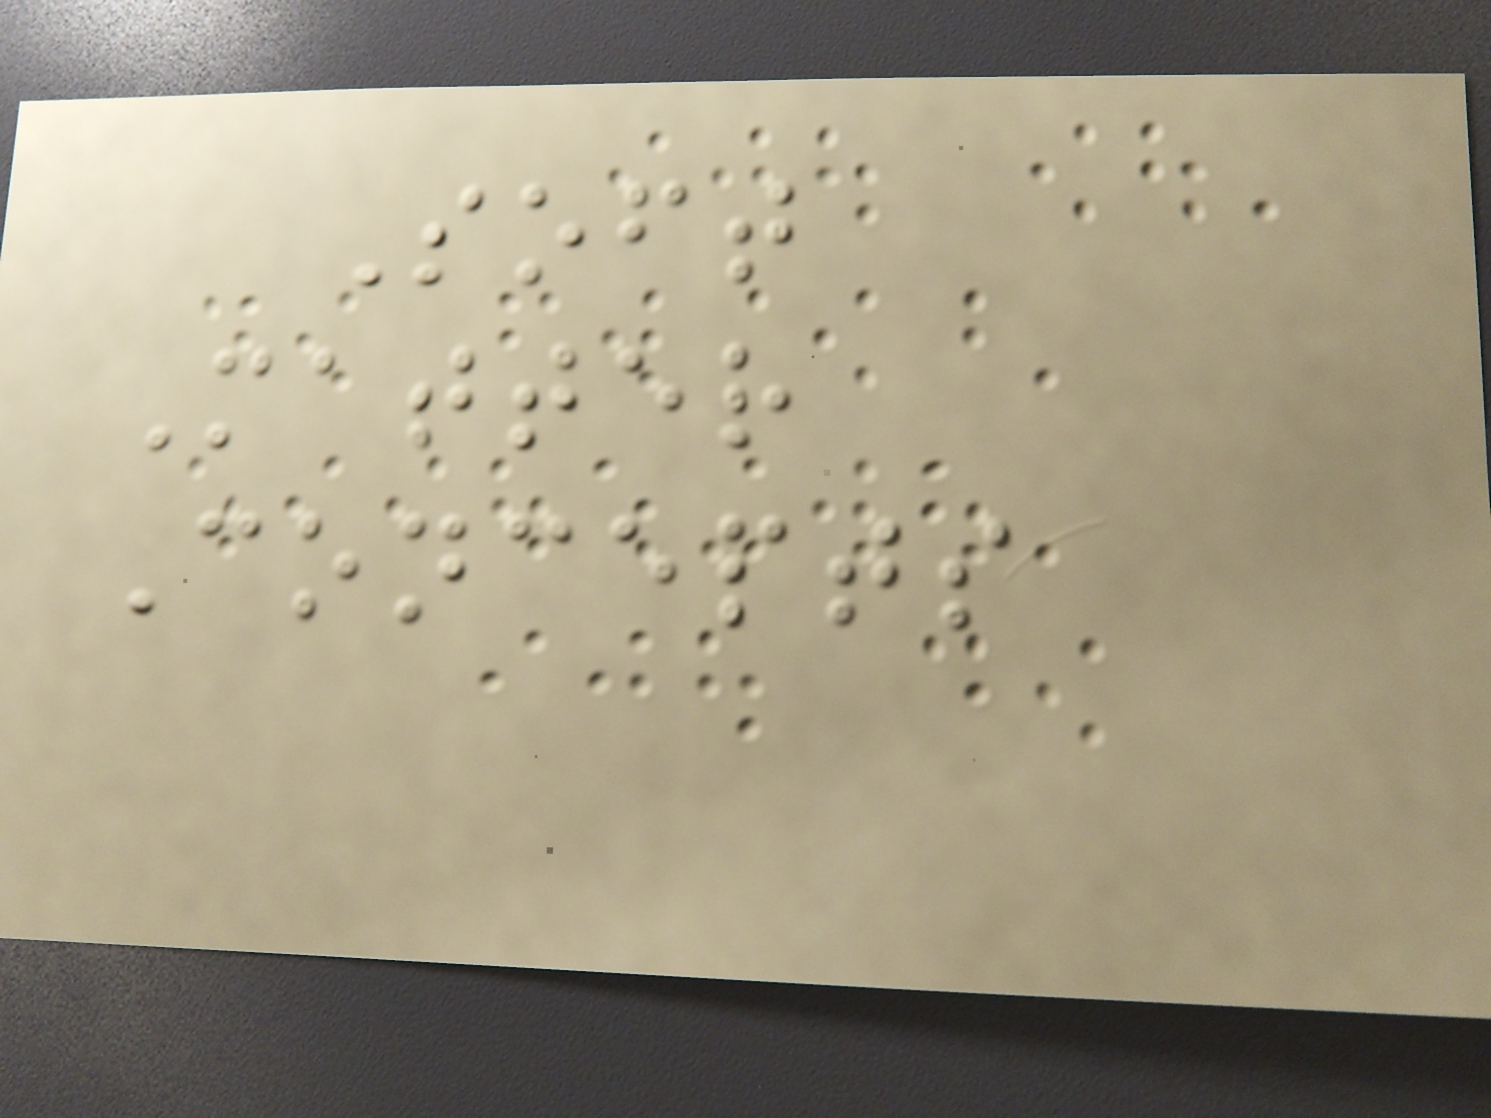Soft
Matter
Concepts
